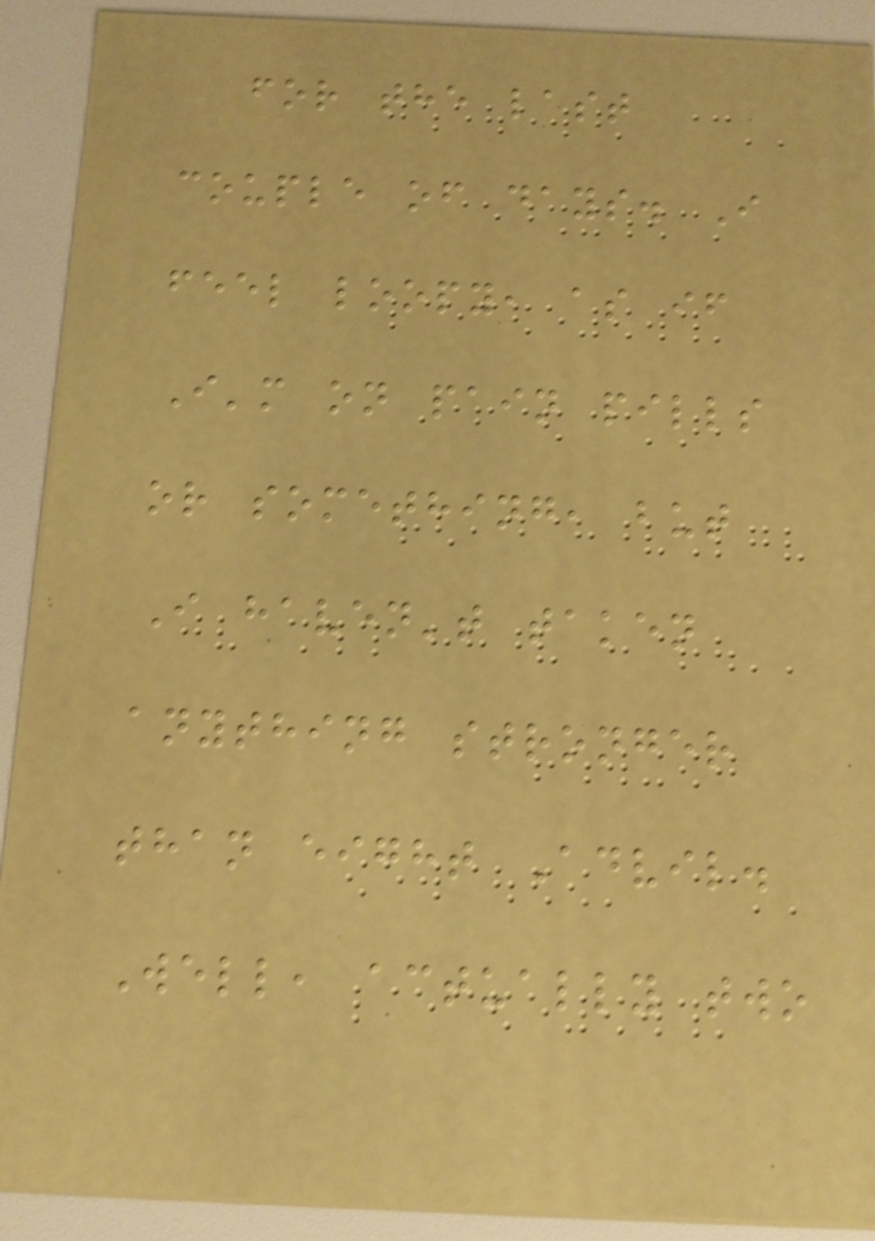for the last
couple of days. I
feel loopy, as if
I'm on pain pills
or something, but
I haven't taken
anything stronger
than eight Advil.
Well, actually two
